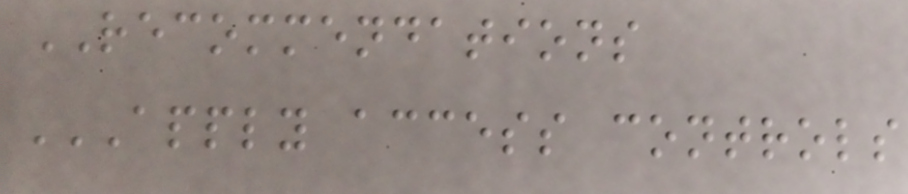RECOMMENDATIONS
APPLY ACCESS CONTROLS
